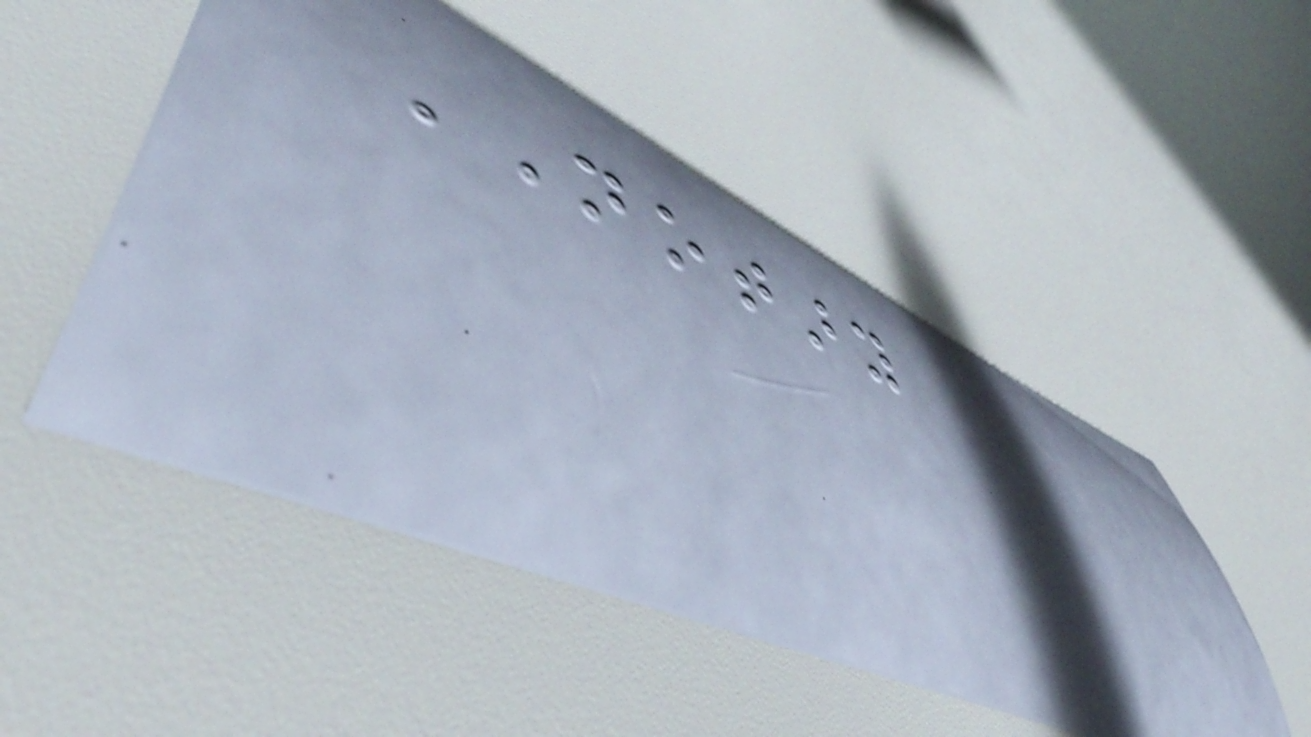NOTARY
